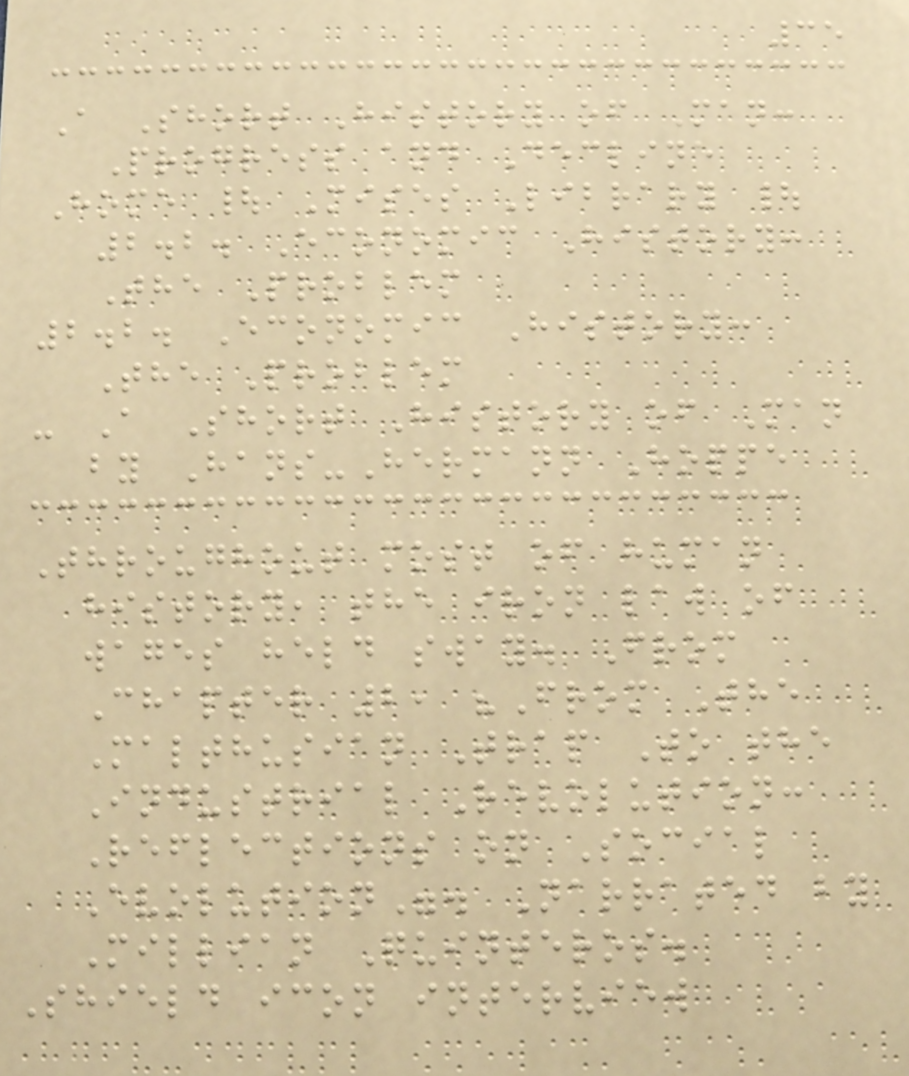35
A Short History of Man:
Progress and Decline
Home | Mises Library |
2.2. Economic History:
The Problem
2.2. Economic History:
The Problem
- A Short History of Man
by Hans-Hermann Hoppe
Throughout most of human
history, the iron law of
wages held sway. From
Chapter 2, "From The
Malthusian Trap To the
Industrial Revolution:
Reflections on Social
Evolution". Narrated by
Millian Quinteros.
Shield icon interview
